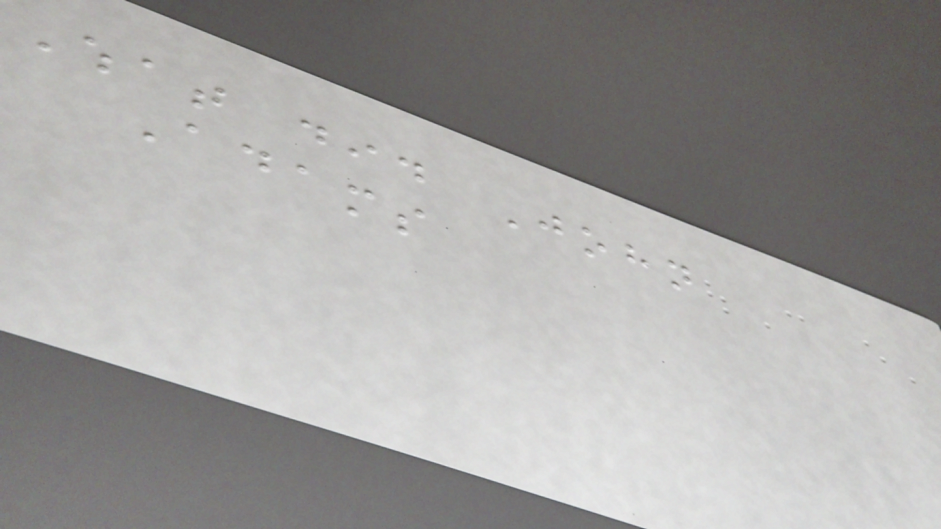What did John
Adams
